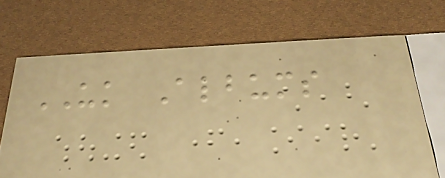UK Albums
